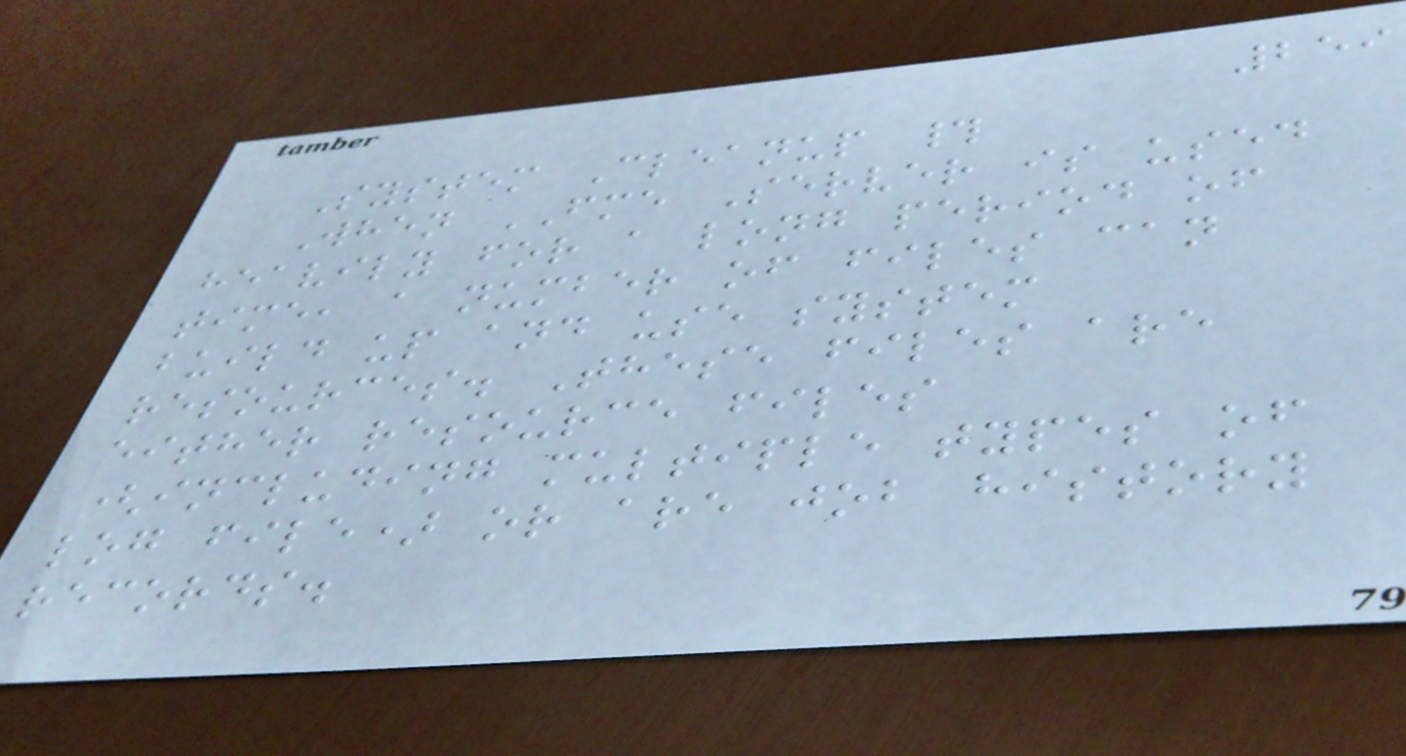259
System Cleanup #
When FME Server is used
heavily for a long period of
time, a number of files can
build up and use system
resources. These files are
either resource files
(including multiple types of
log file) or are job history
records.
